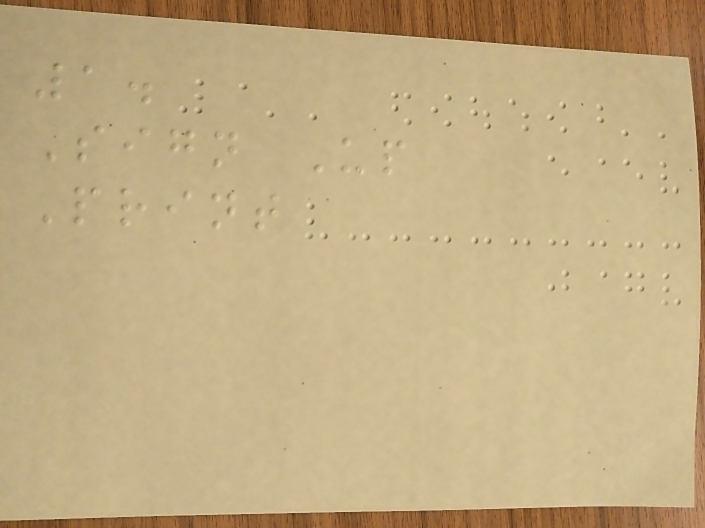1.
Sign Up
Print
